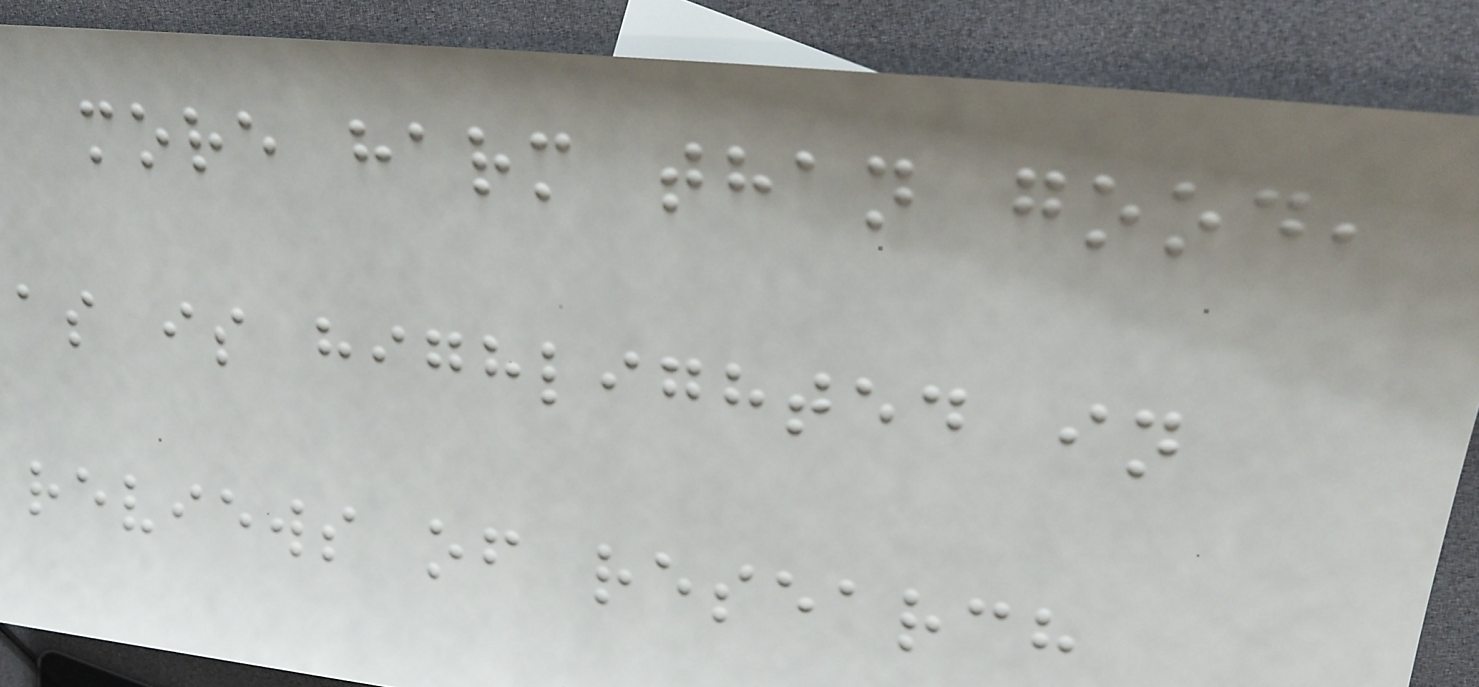more harm than good,
as is highlighted in
reviews of research
